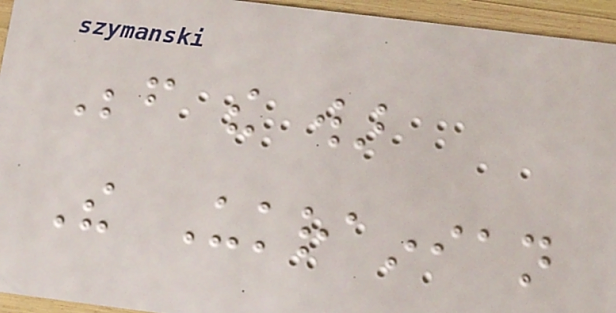Before the war
The Ukrainian
